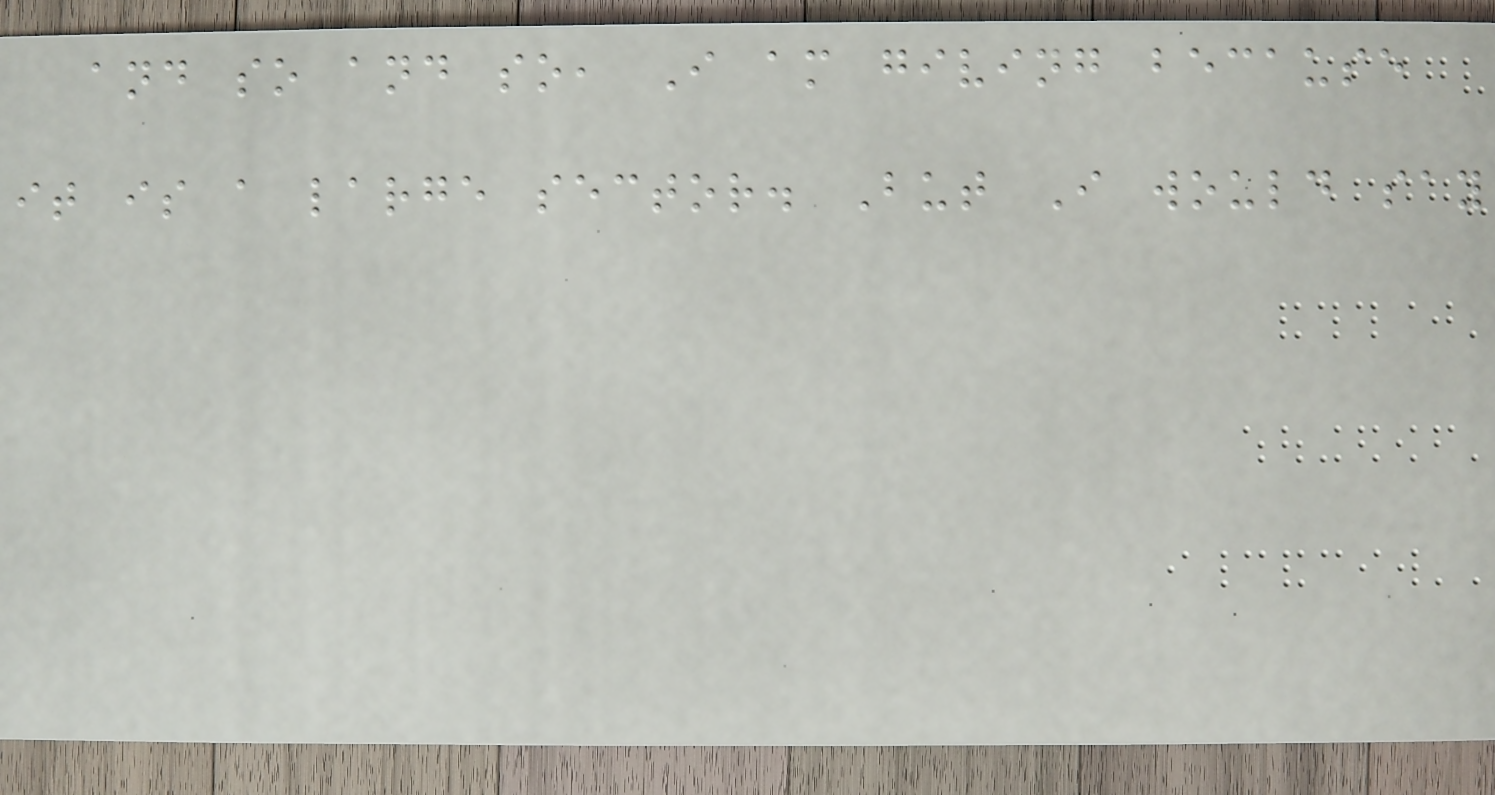and so and so, I am giving because
it is a large sector. But I would say
